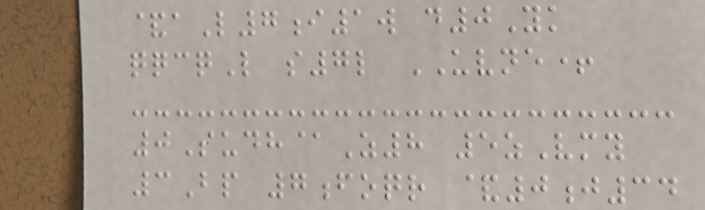&aL7i1w d0Yk
qqcqL s7l UVNE+
0Sudh@Z8 5zVmy
3Bp 7foqr &0j34
